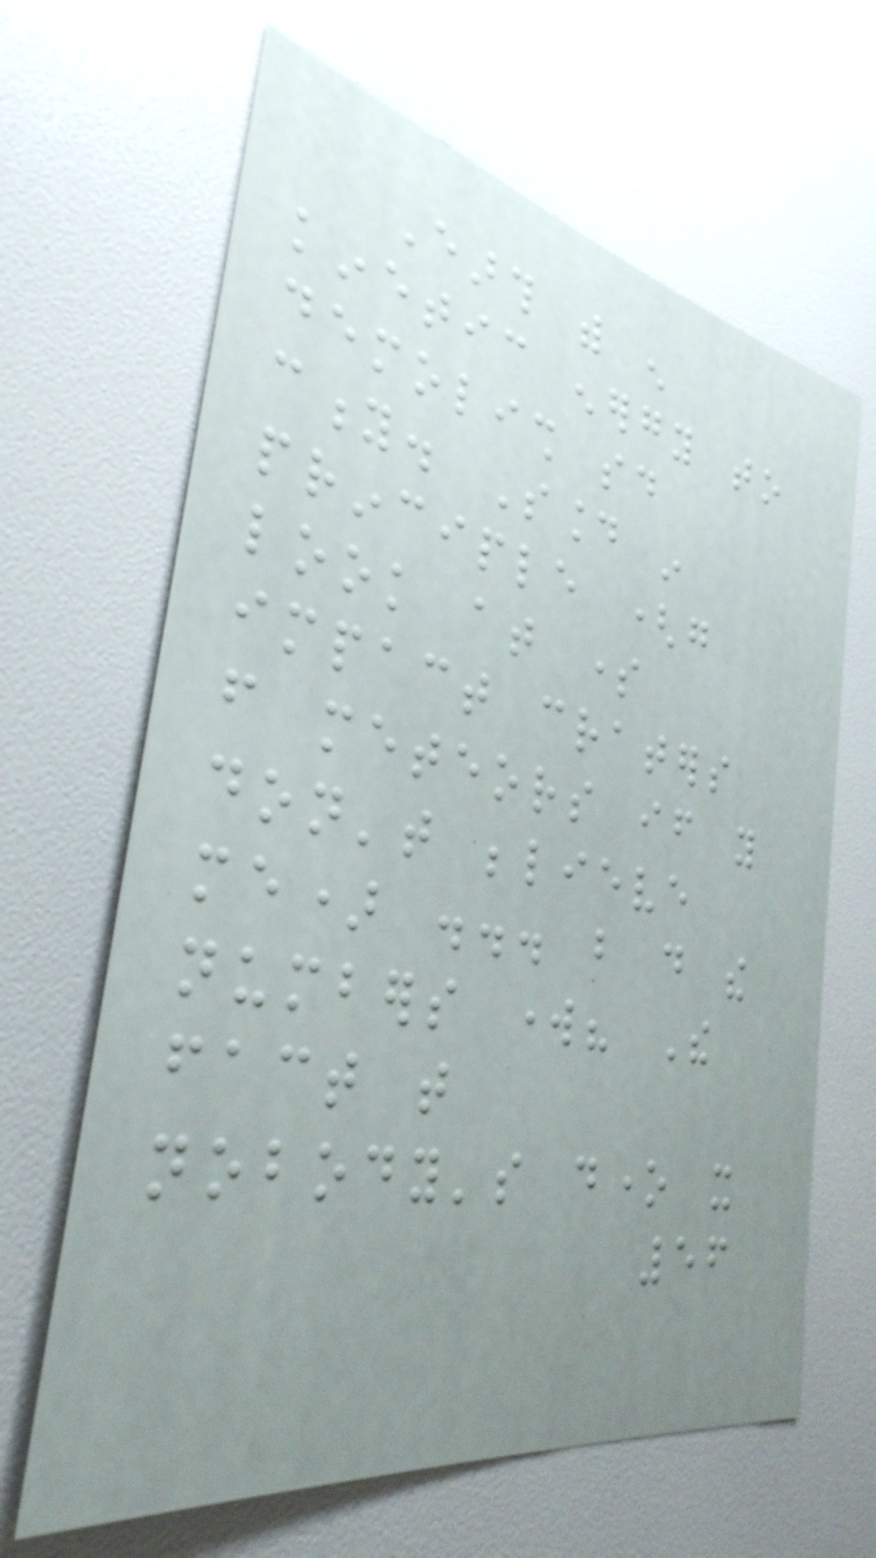Earth with enough
kinetic energy to
demolish said
city. Sound in
principle (go
look at some
impact craters
from meteors if you
don't believe
me) ... but do the
numbers work? The
fact that
nobody's done it
56
